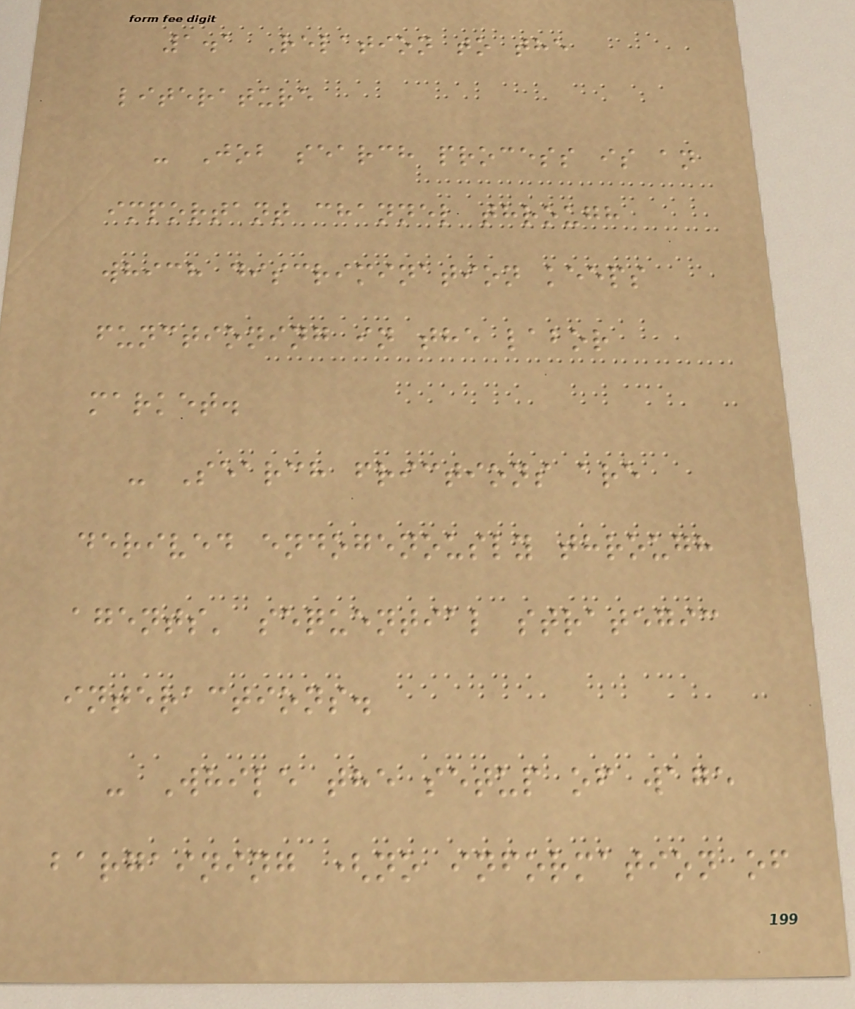1.1 Relation to the
literature
- Job search process is an
important channel through
which discrimination keeps
functioning in the labor
market.
- Search frictions are
derived endogenously through
agents' sequential strategic
interactions.
- While the setup of wage
bargaining (no information of
